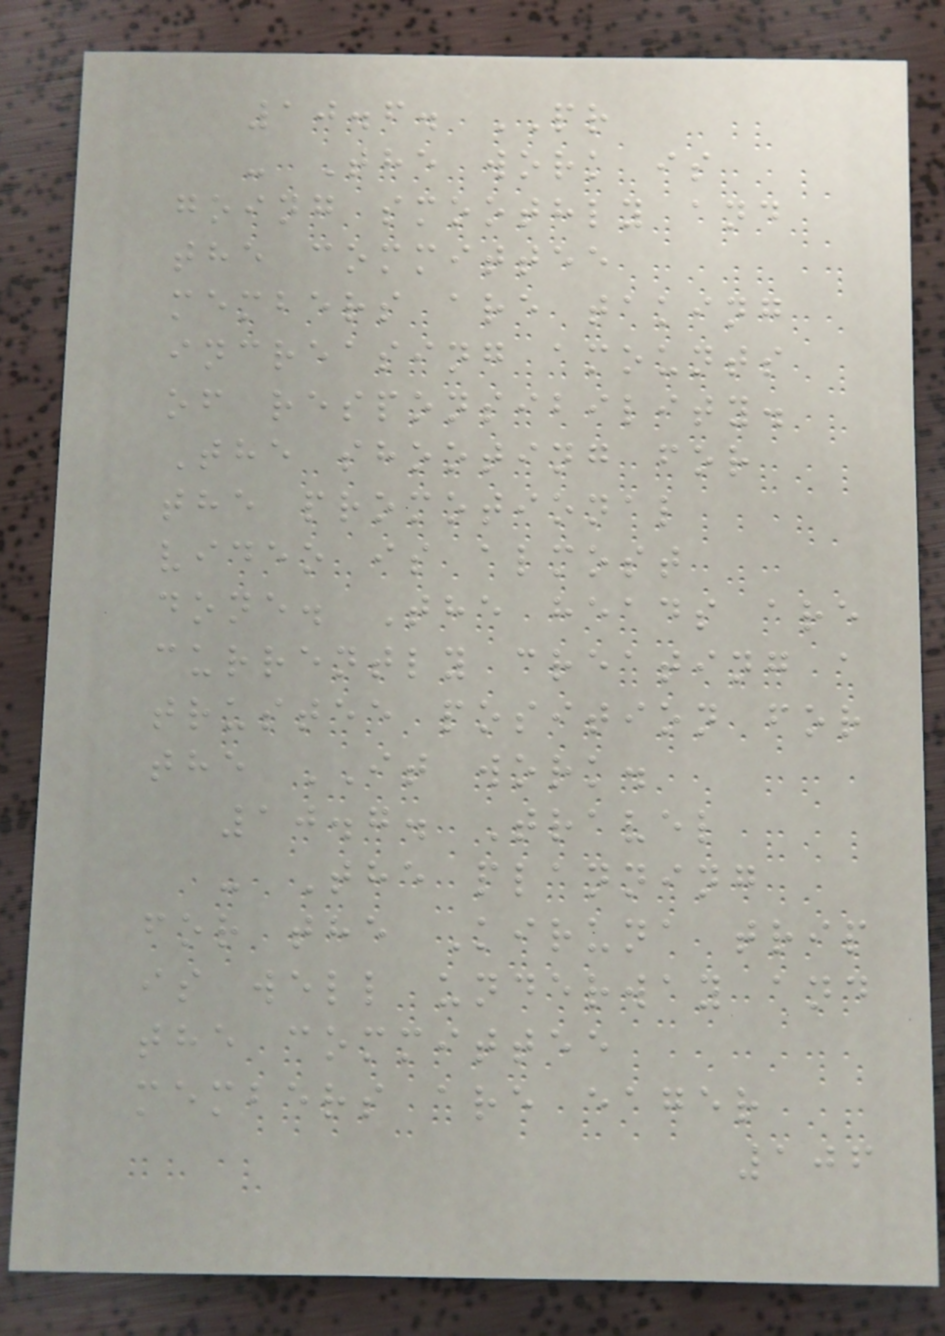10.6. PR
- The work is
going smoothly and
the committee
members are taking
increasing amounts
of responsibility.
The shooting for
the promotional
video is almost
done. The heads are
currently creating a
trustee position for
the IT work.
10.7. Travel
- The planning
for the Kiruna trip
is well underway and
the committee
members are eager
106
